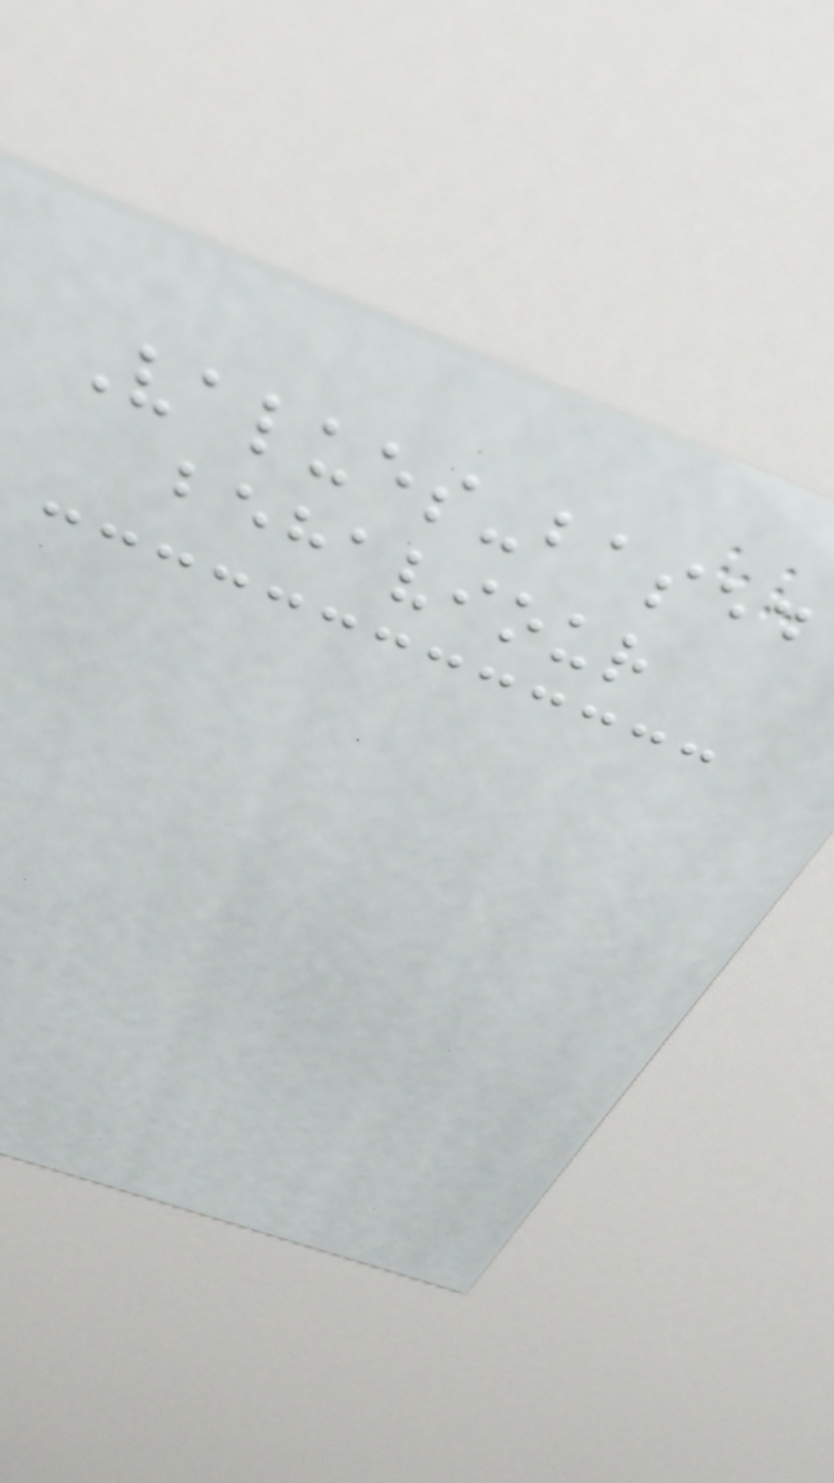Values-based
behaviour
